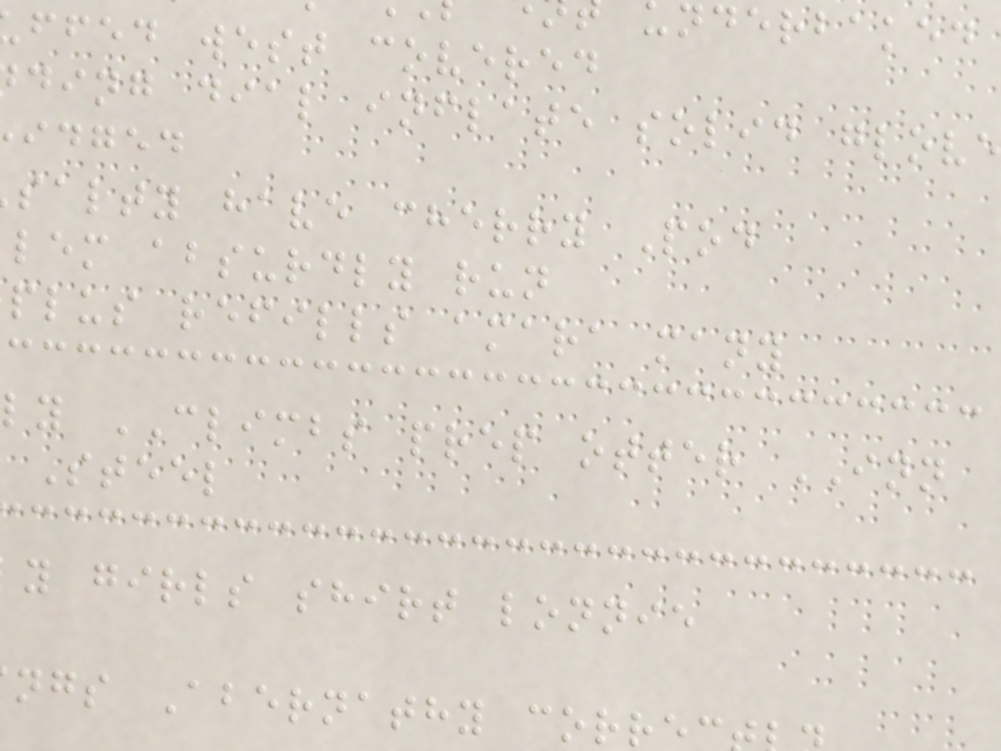ffed west covered
ding dial inflate solid glove
idged
salty have cherry Pod
lem absurdly run
plus refills amara many
ly CLIMBS prep otter INN
Steel
y girls shirt lonnie
ngs Abernathy corre
